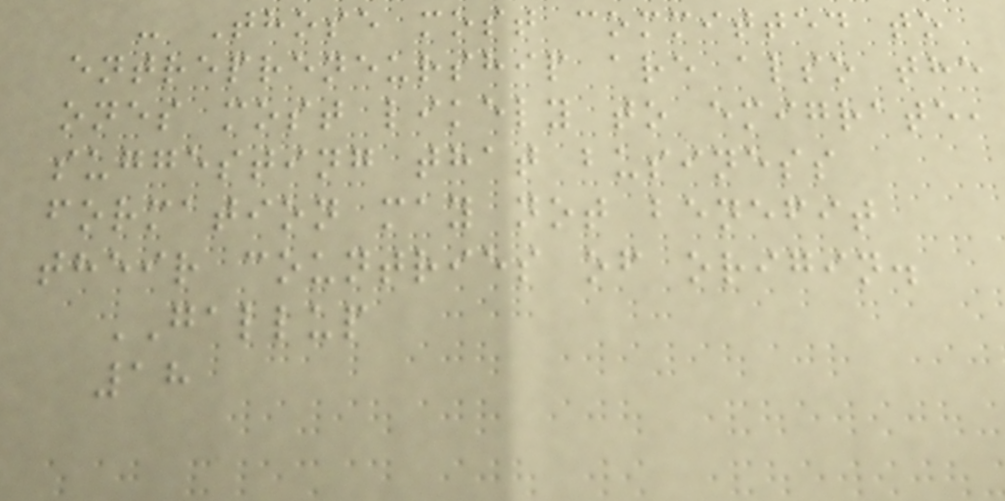- Those most committed to
entrepreneurship are also the
ones most likely to emigrate,
suggesting that business
formation may not benefit
their countries of origin.
GALLUP
18
